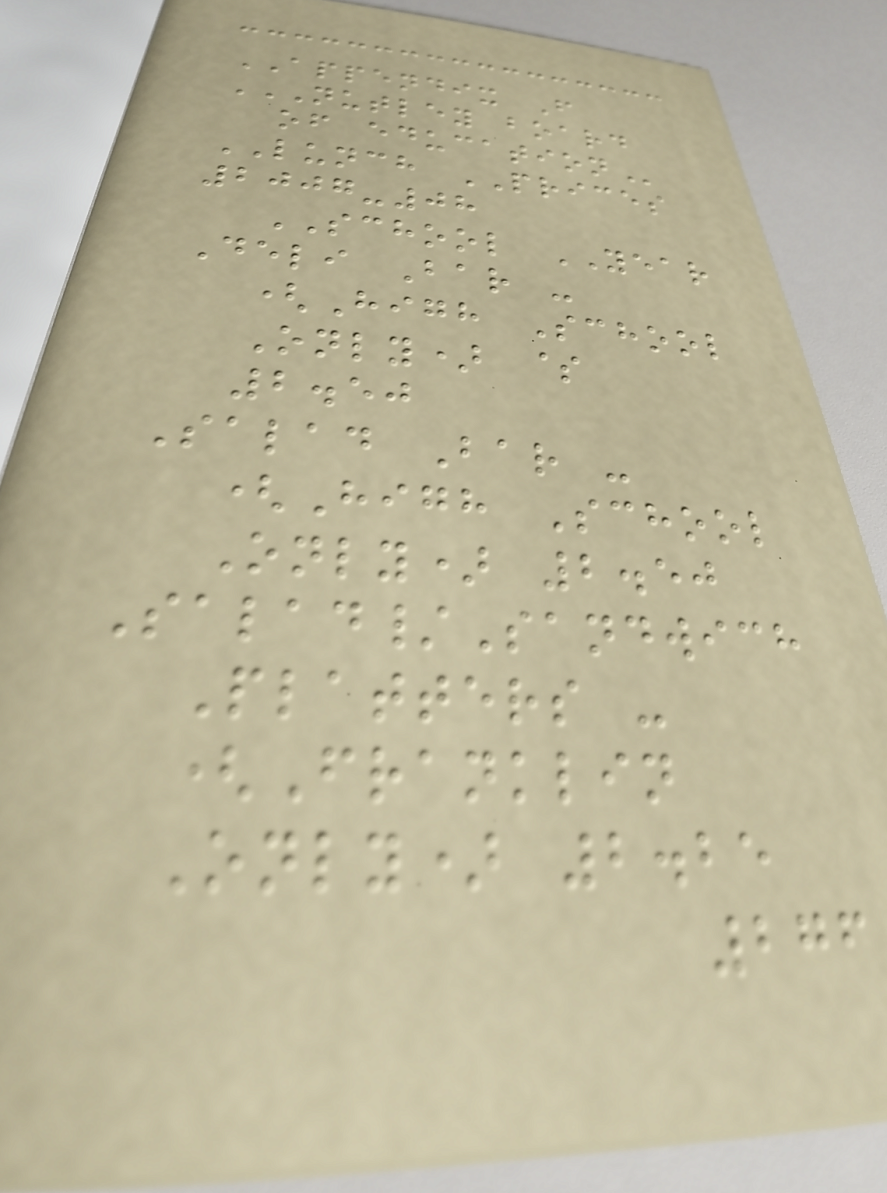APPENDIX F
NUTLEY BOARD
OF EDUCATION
LUNCH PRICES
2007-08
SCHOOL YEAR
Deli Bar -
(High School
Only) $
2.50
Salad Bar -
(High School
Only) 2.50
Salad/Sandwich
Platters -
(Franklin
Only) 2.25
276
